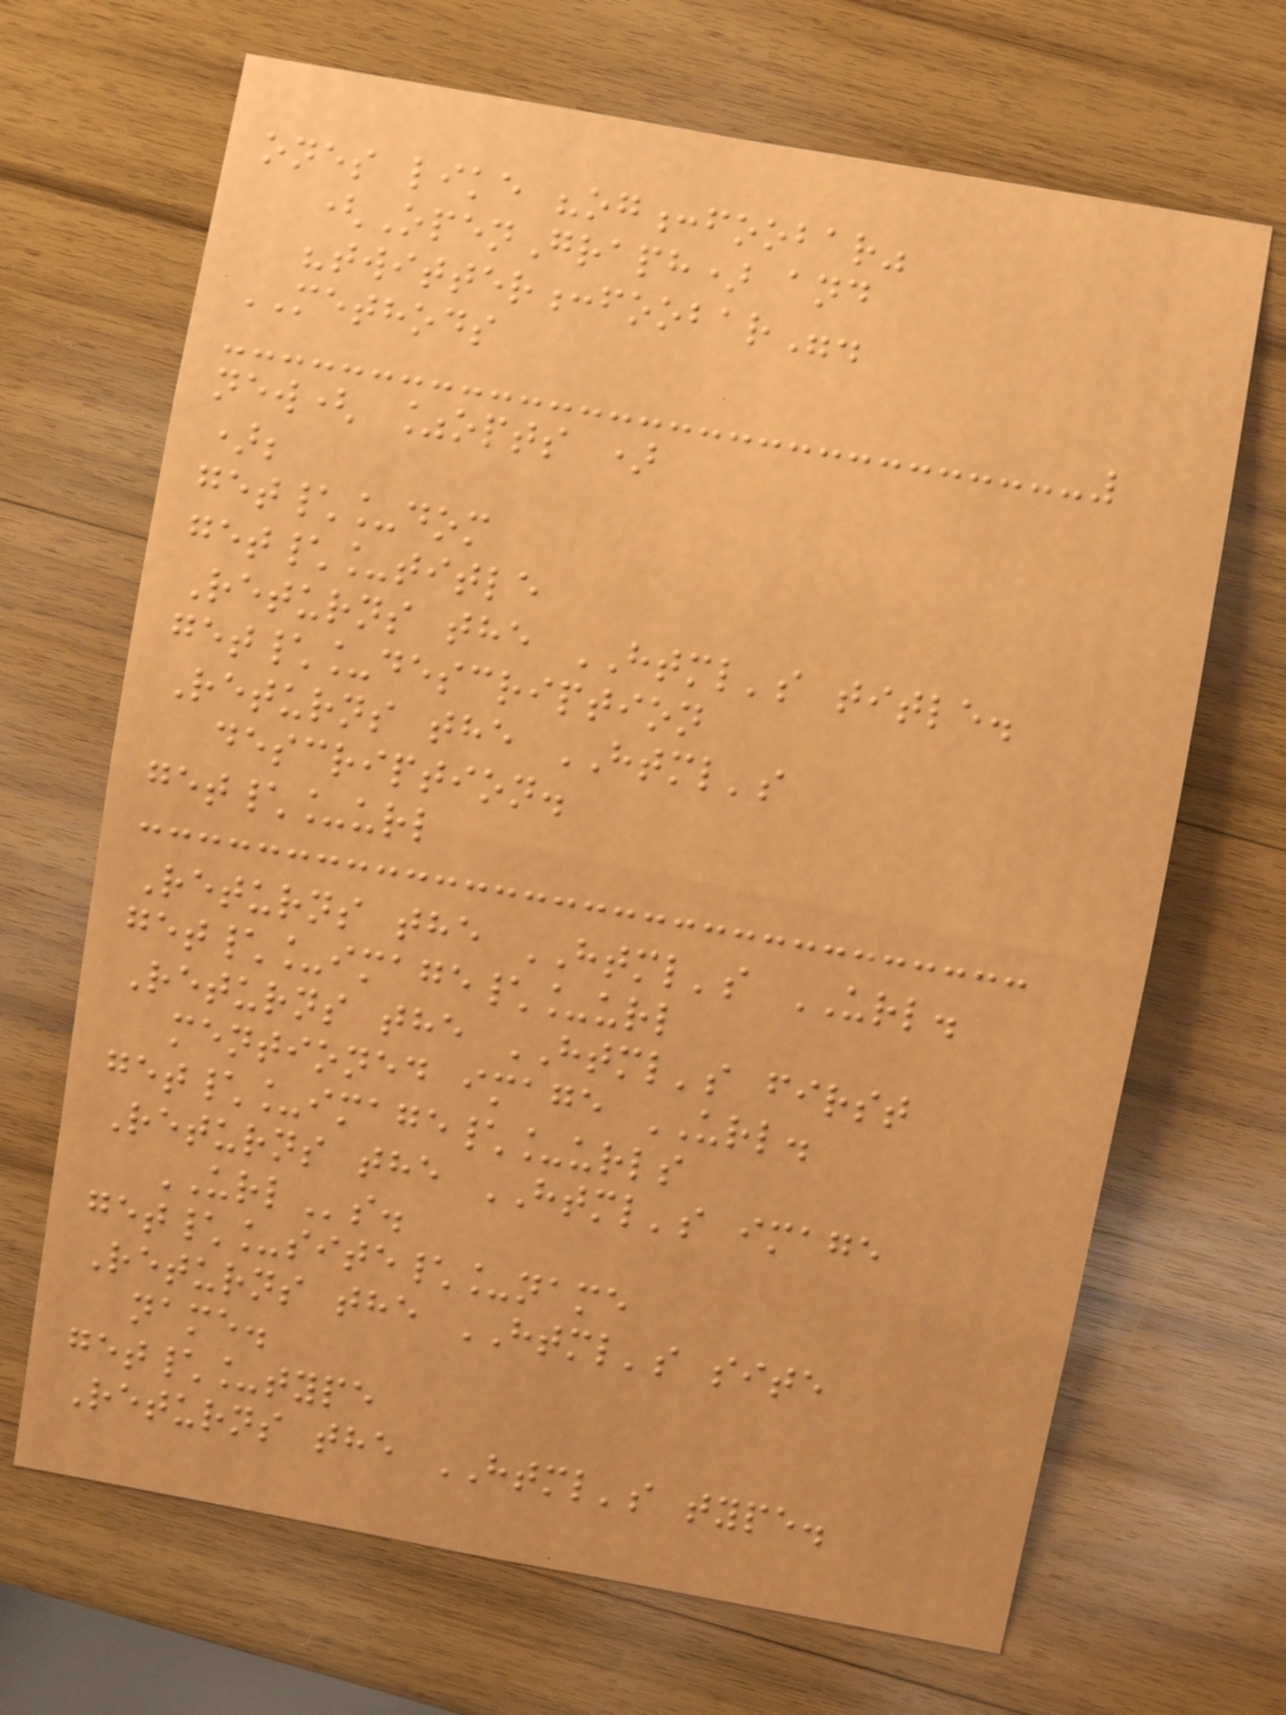ones like "og:foobar"
(OpenGraph) and
"twitter:foobar".
METHODS
new( %opts )
);
get\_dom
get\_title
Returns the HTML's title.
get\_description
Returns the HTML's
description.
get\_url
Returns the HTML's URL.
get\_image\_url
Returns the HTML's first
mentioned image URL.
get\_image\_urls
Returns the HTML's image
URLs.
get\_site\_name
Returns the HTML's site
name.
get\_type
Returns the HTML's type.
